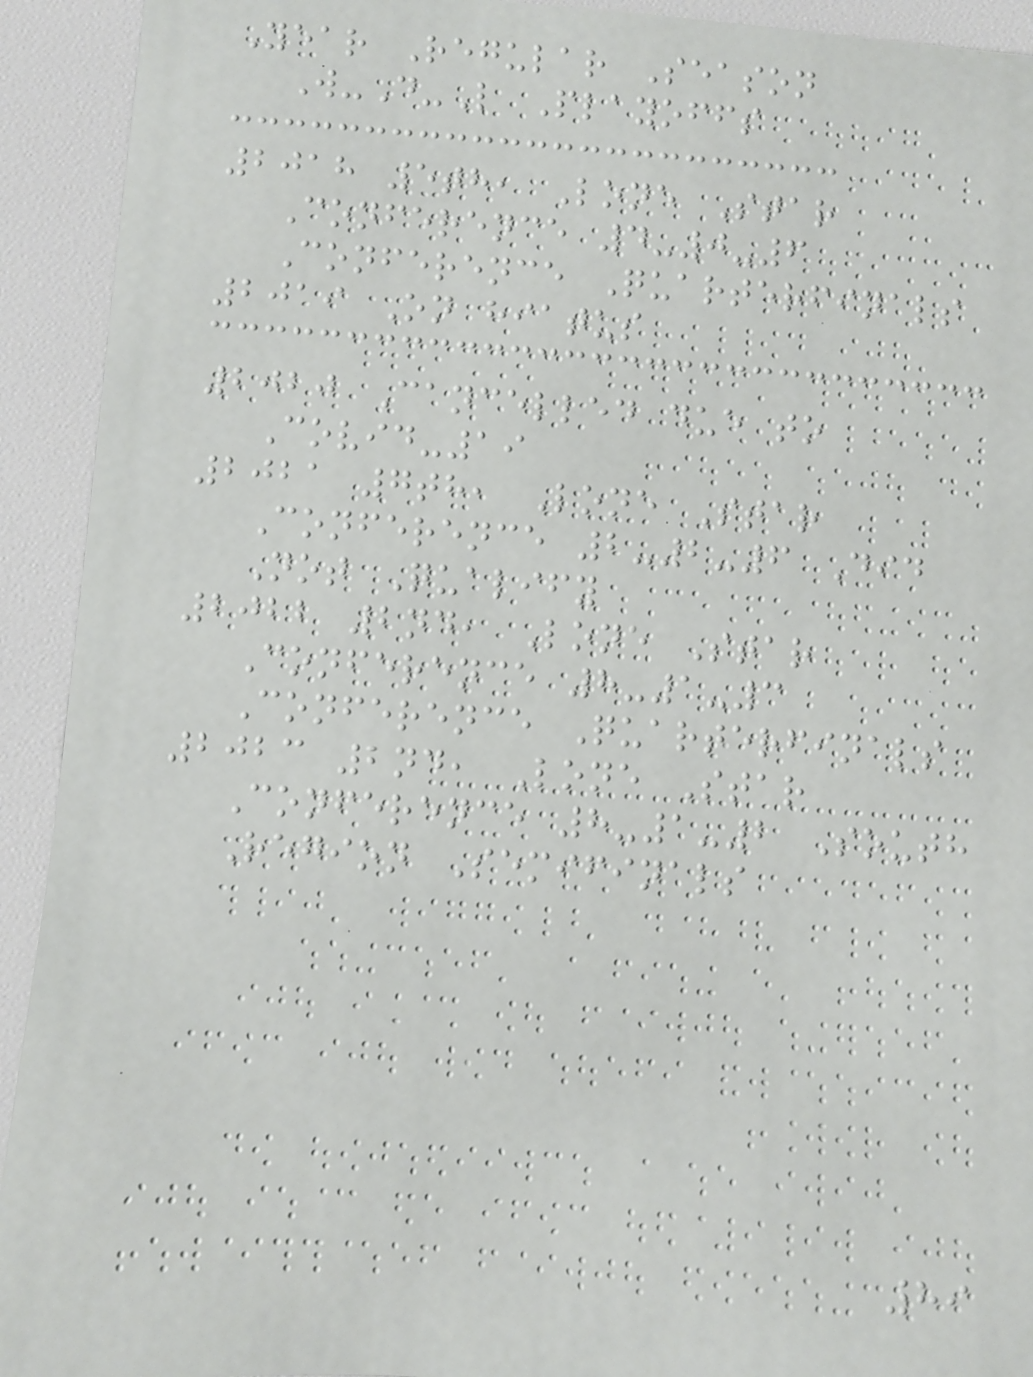Year Regular Season
W-D-L Playoffs
2018 5th, Lone Star
Conference 4-0-6
Conference Quarterfinals
2019 On hiatus
2020 Cancelled due to
Covid-19
2021 7th, Lone Star
Conference 2-2-6 Did
Not Qualify
2022 2nd, Lone Star
Conference 8-1-3
Conference Quarterfinals
2023 2nd, Lone Star
Conference 8-1-2 South
Region Semifinals
89
